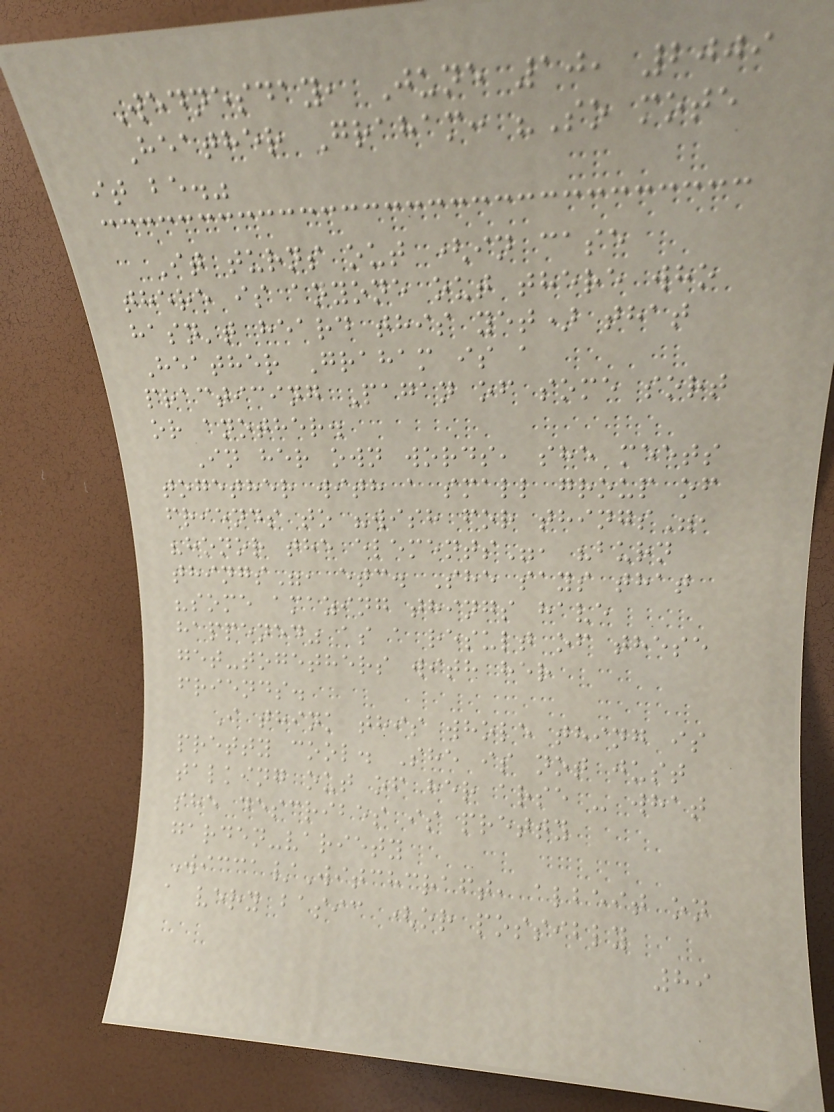Wednesday, June 10, 2009
Heather Graham: "So mote
it be."
It turns out (in case
there is anyone out there who
hasn't heard this yet) that
Heather Graham is a
practicing Pagan of some sort
or another.
In her own words, she meets
together with a small group of
friends to "wish for things",
"honor the elements", "burn
things", etc. She says that
"some amazing things have
happened" as a result of these
get-togethers with her
friends.
I think this whole thing is
pretty cool. She is not just
talking out of her arse - what
she describes is pretty
garden-variety
Wicca/Witchcraft, albeit on
a very basic (or possibly
89
